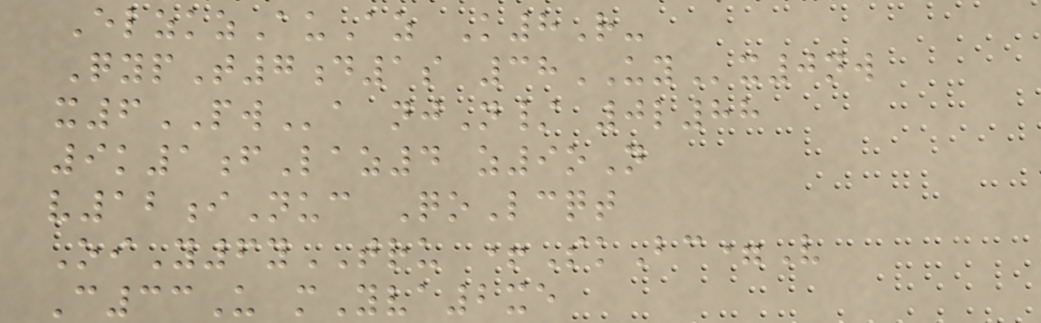ElzkzAuAz K8R-
QypT7d1s 38UYx0nw
x6PWa njN/ 0l88
9k1fLaz4 z9oN
v12iNuc QoLcqt
OiY6yTRU +SkBc=V
C33U mYva2xe
